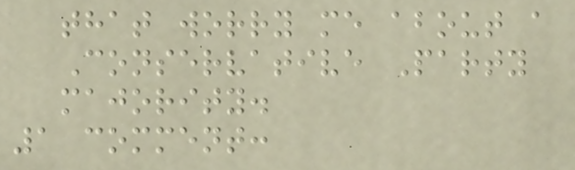that worry me about a
Conservative Party
majority.
1 comment:
